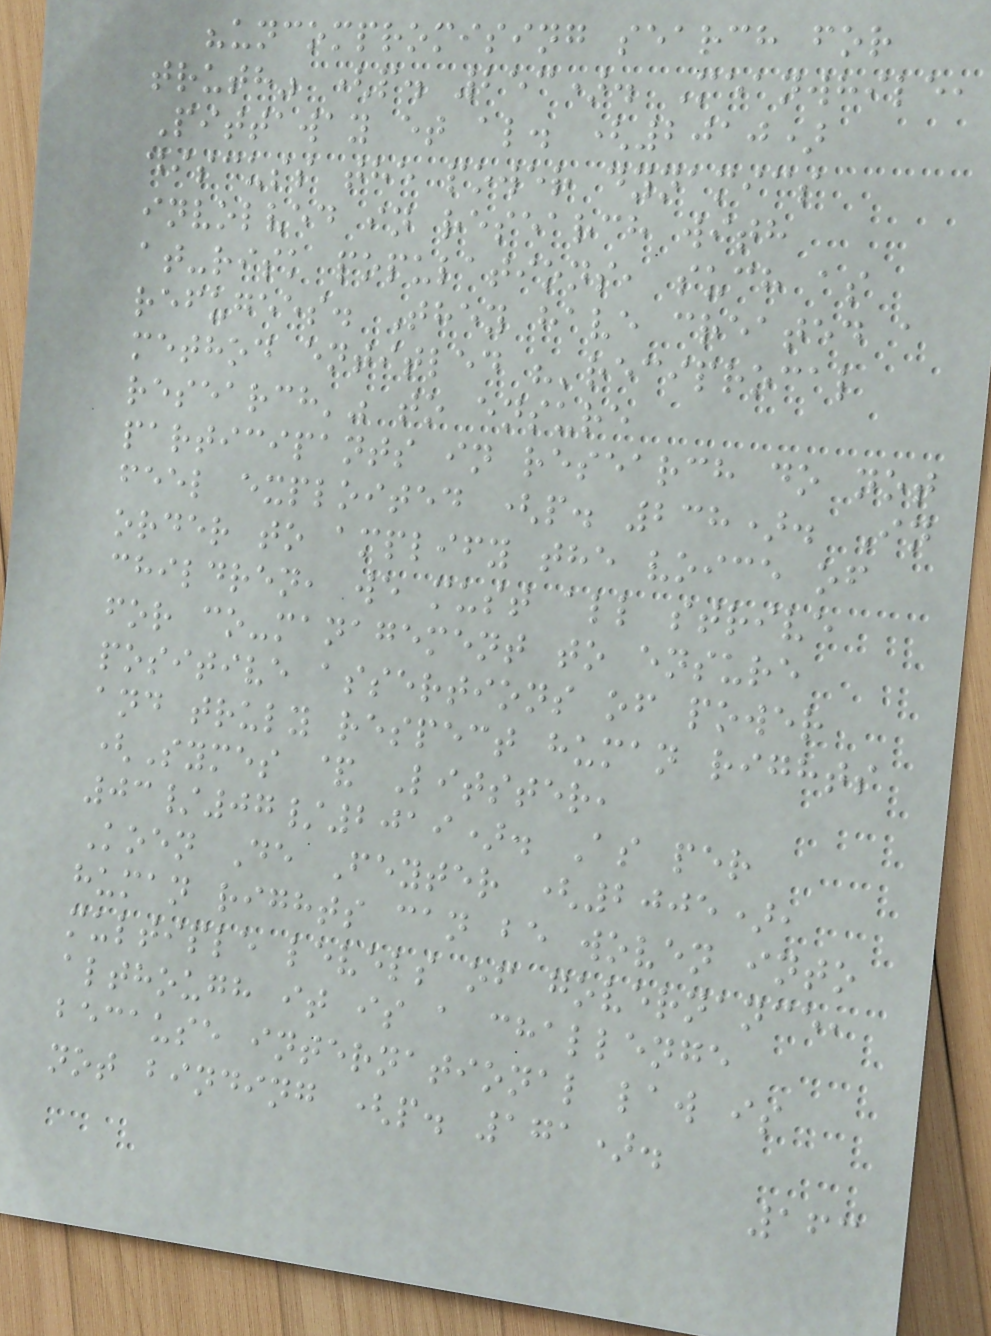"uncompromising search for
truth" (p. 253). Meanwhile,
Pittaway et al. (2010)
discuss the power dynamics
involved in research with
at-risk populations, such as
refugees. They have created a
method entitled "'reciprocal
research'" to ensure
participants in research do not
feel exploited (p. 238). In
order to amplify the voice of
children, we must all strive
for co-management to ensure
positive assertions of power
and truly respect human rights
(Symes & Litster,
03/07/2019). As per
Koen De Feyter (2005),
human rights can be woven into
multiple levels of governance,
although it is a challenge
because international law is
not binding (p. 171).
163
